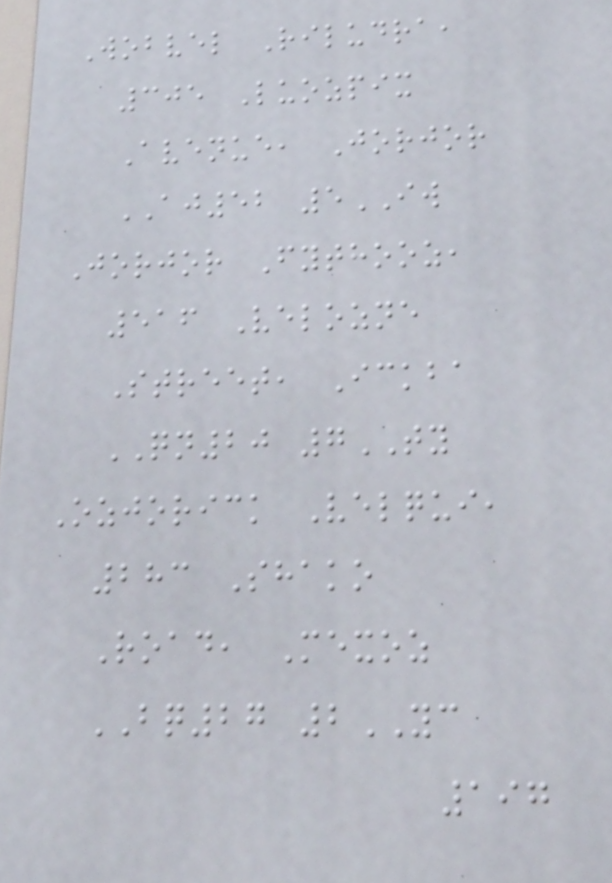Wobvel Riludra,
305 Luozpix
Avenue, Jorjor
AJ52 5IW
Jorjor Fythooz,
516 Velozne
Street, Ickba
QN20 7TY
Ozjorick Velqui,
283 Shako
Road, Mexoz
BQ27 2YC
197
